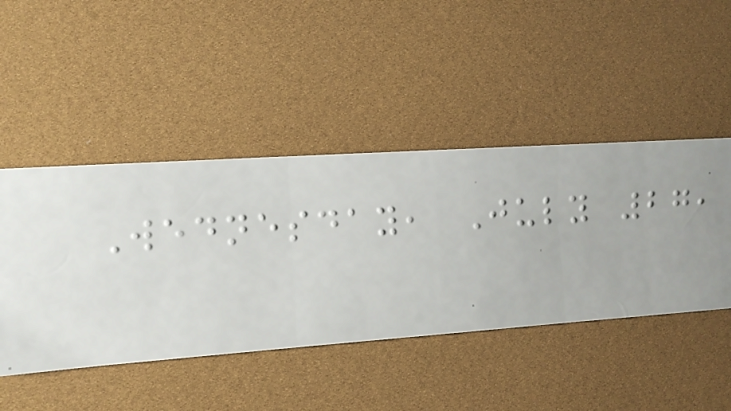Wednesday, July 27,
